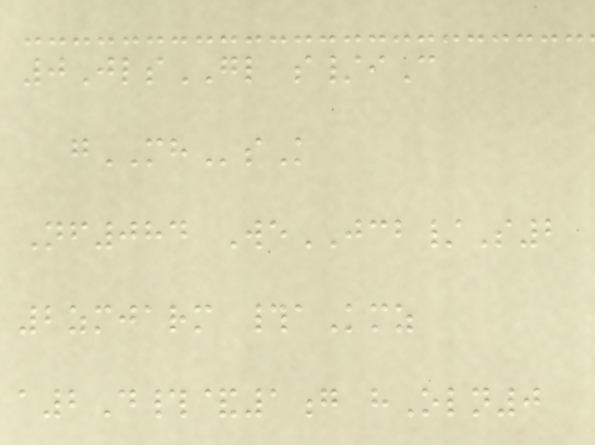0JlsGL s/iC
gMHsK
Nf084 WeJCB/S2
2zmjarm #aKmz
a2D#&1g hOln0
